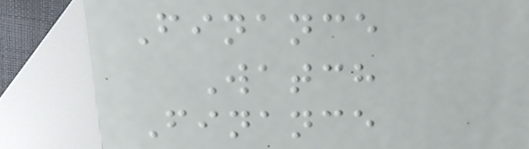Finance
Watch
Finance
